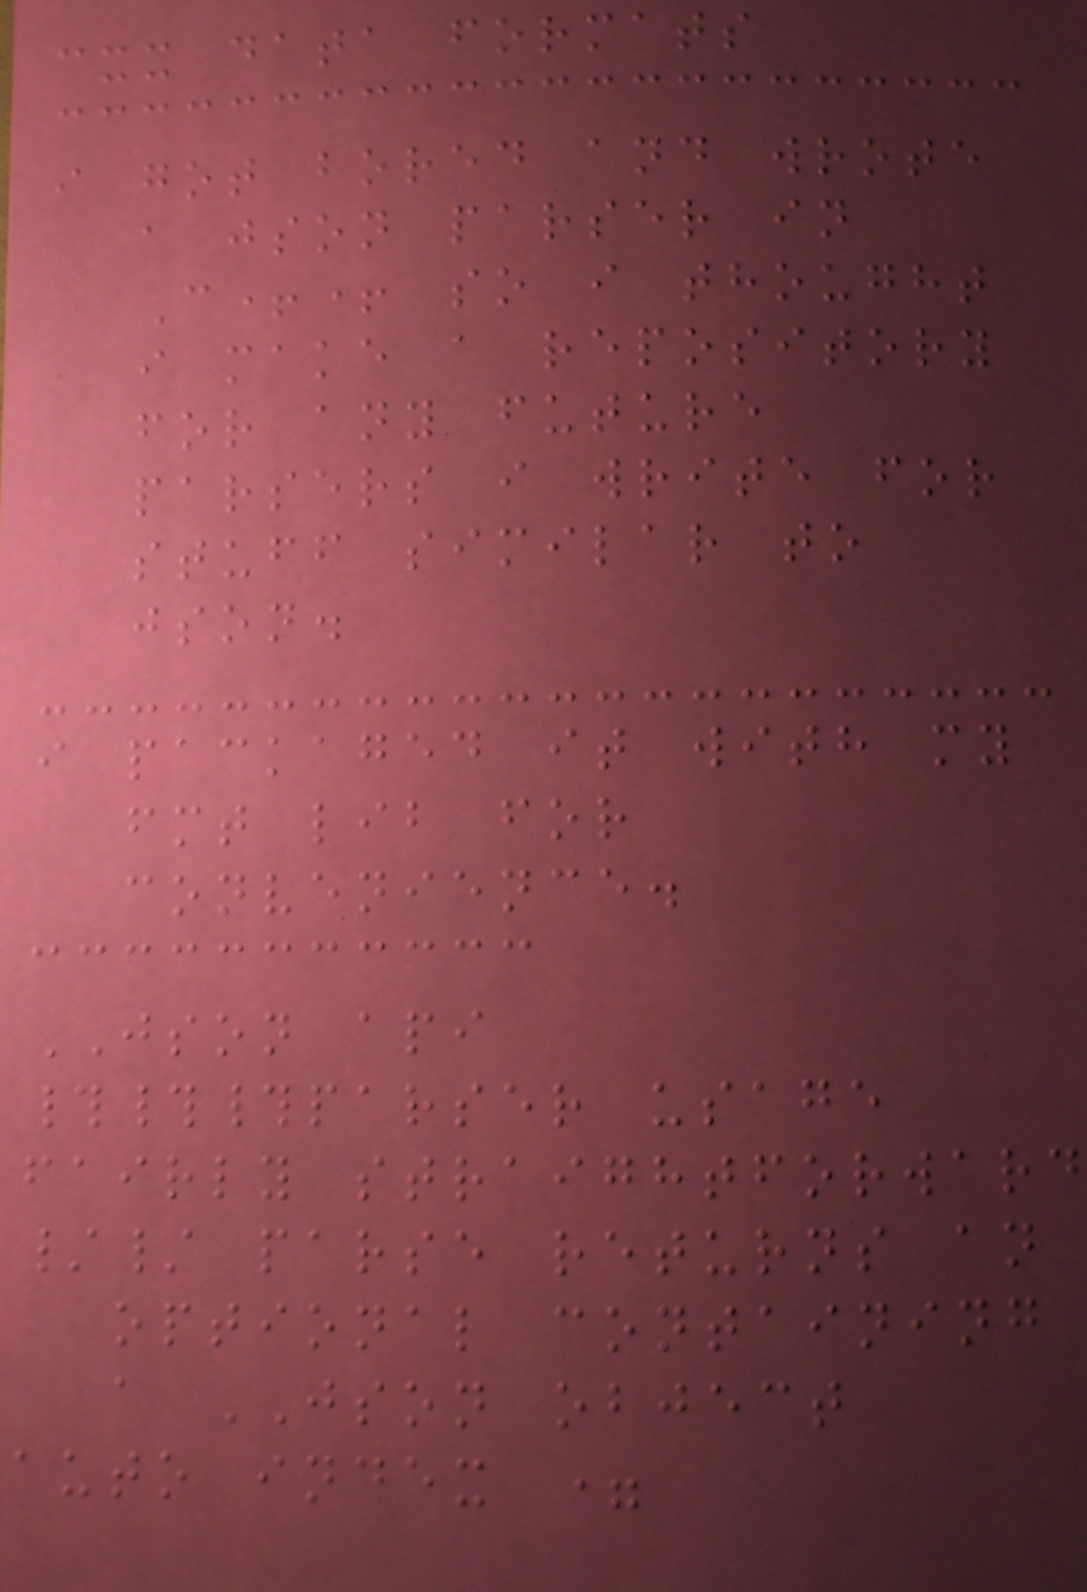cxx data formats
i got bored and wrote
a json parser in
C++ so i thought
i make a repository
for any future
parsers i write for
stuff similar to
json.
i packaged it with my
fmt lib for
convenience.
JSON api
###parser usage
fairly straightforward
// parse returns an
optional containing
a JSON object
auto index =
